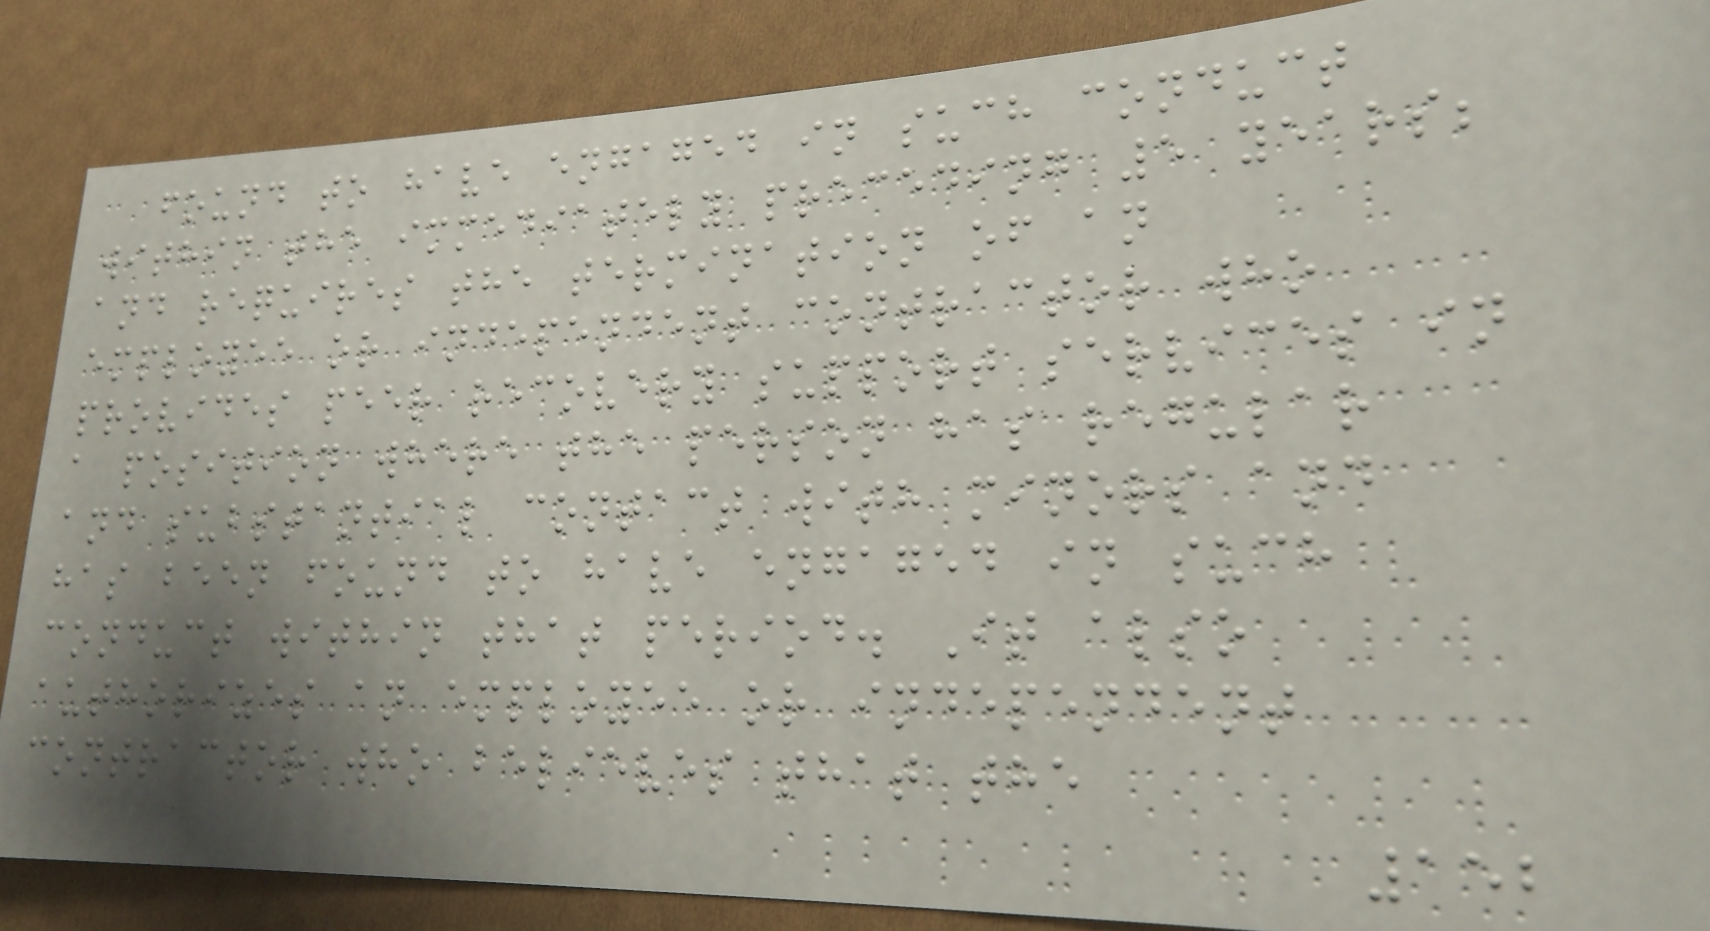found to have engaged in such conduct
within the immediately preceding 5 years;
and requires the termination of an
employee or independent contractor who
provides peer recovery support services in
a position where the person has regular
and substantial contact with minors and
has been found to have engaged in such
conduct within that period. It also
authorizes an employee or independent
contractor who believes that the
152
